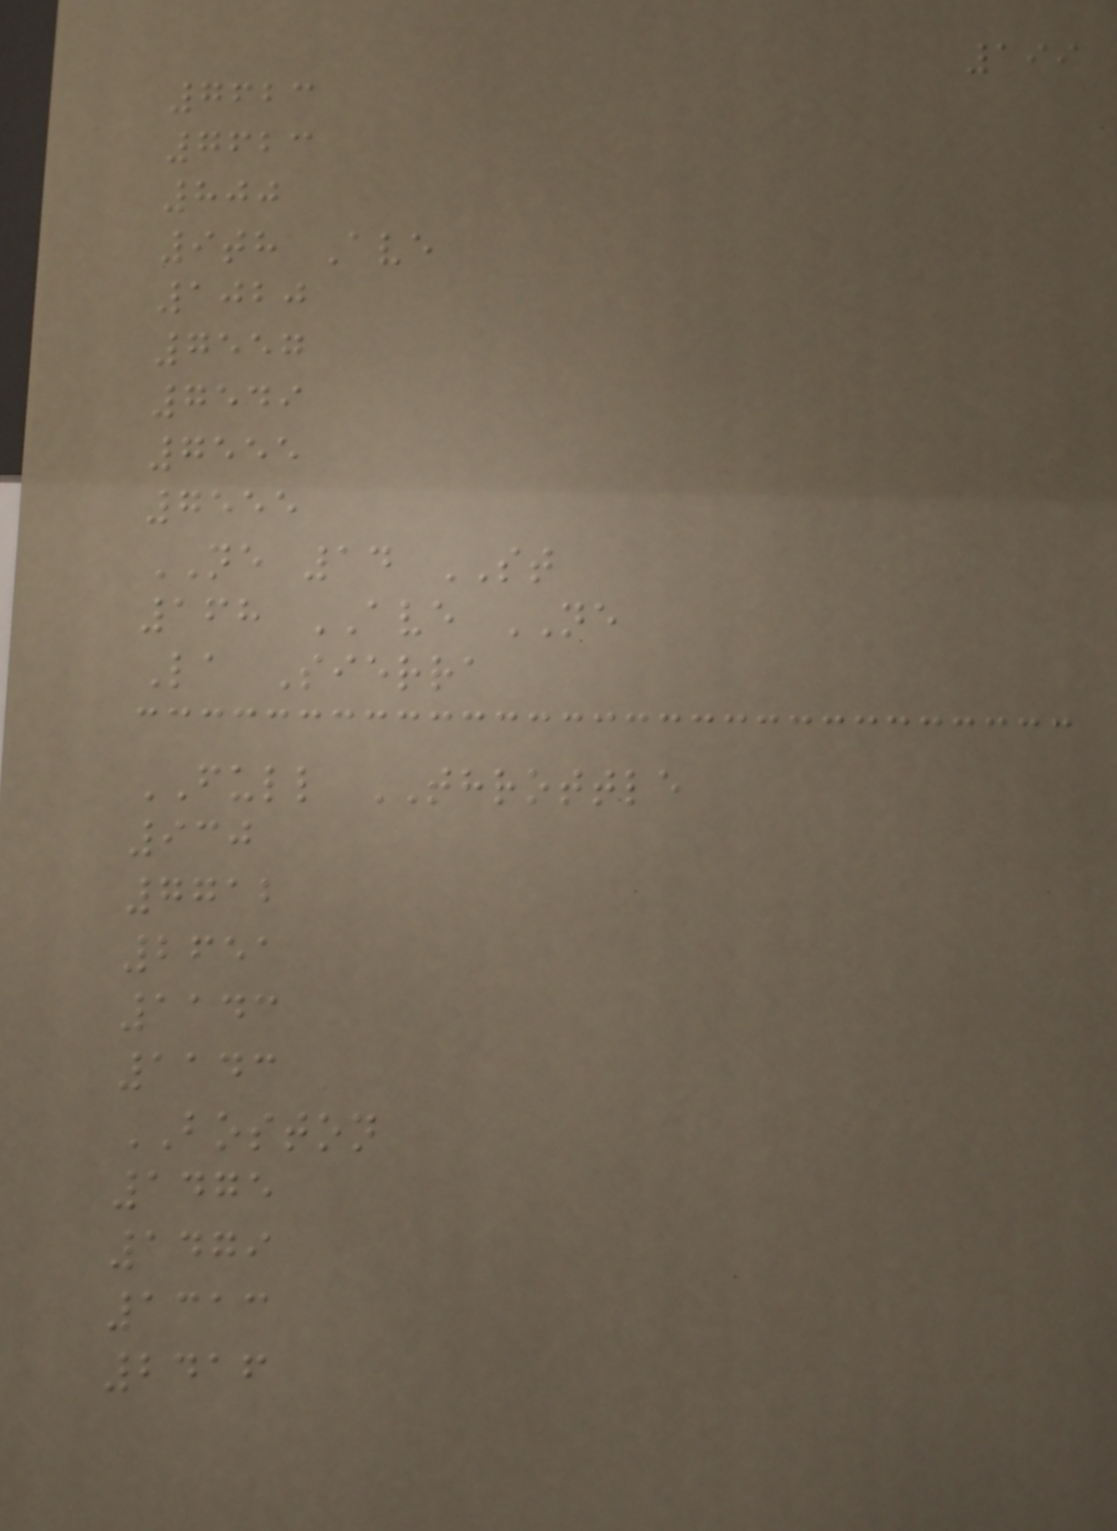199
7623
7623
800
9th Ave
1020
7557
7549
7555
7555
NE 14 ST
168 AVE NE
La Sierra
FULL THROTTLE
930
7712
2651
1143
1143
BOSTON
1475
1479
1313
2416
